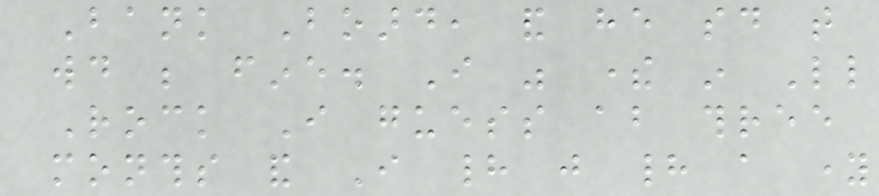Bank Board, and he said that
would be fine. I was there in Little
Rock I guess about three
months and I had just had a young
